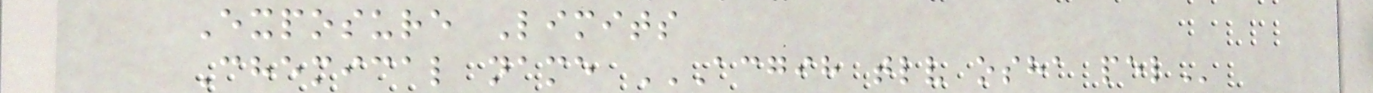Exposure Limits
Chemical name ACGIH TLV OSHA PEL
